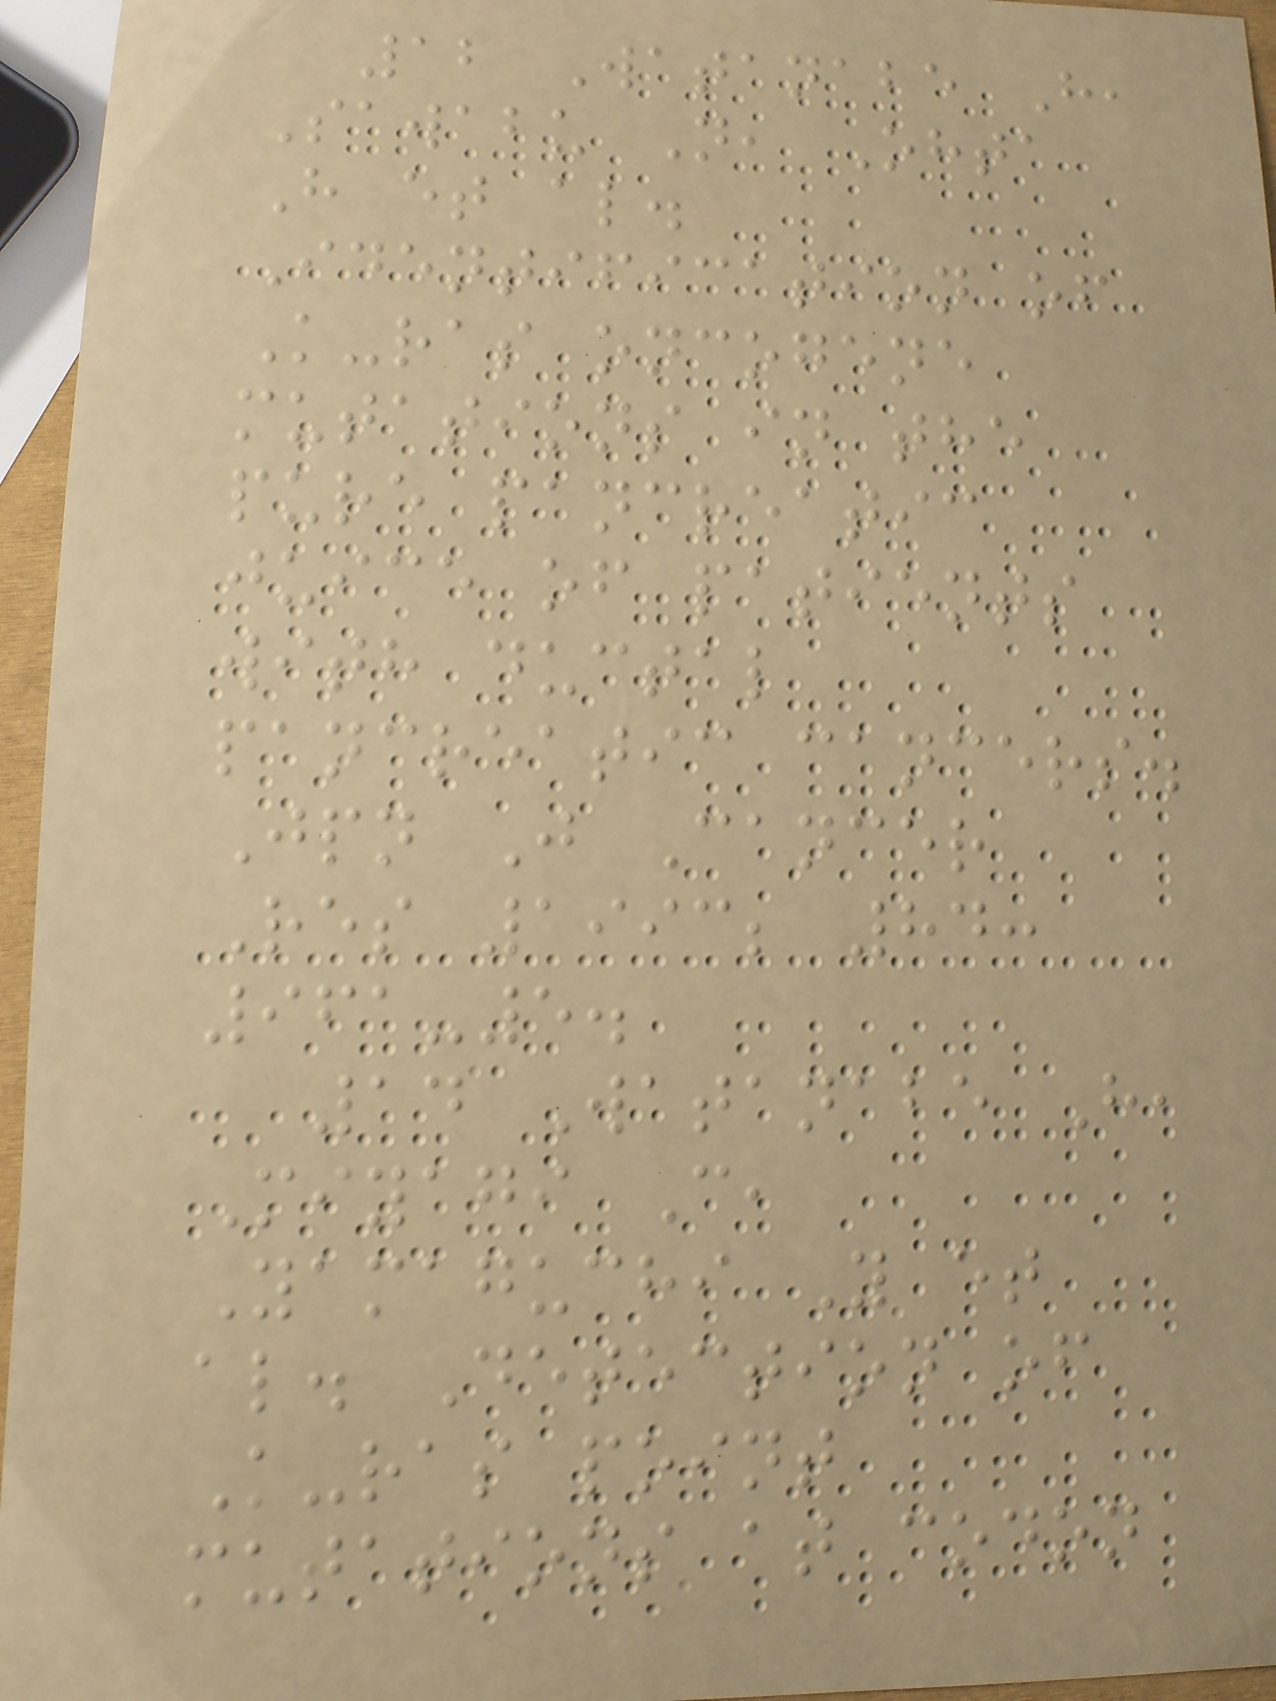12 Watanabe H,
Sawabu N, Ohta
H et al.
Identification of
K-ras oncogene
mutations in the
pure pancreatic
juice of patients
with ductal
pancreatic cancers.
Jpn J Cancer
Res 1993; 84:
961-5.
14 Watanabe H,
Miyagi C,
Yamaguchi Y et
al. Detection of
K-ras point
mutations at codon
